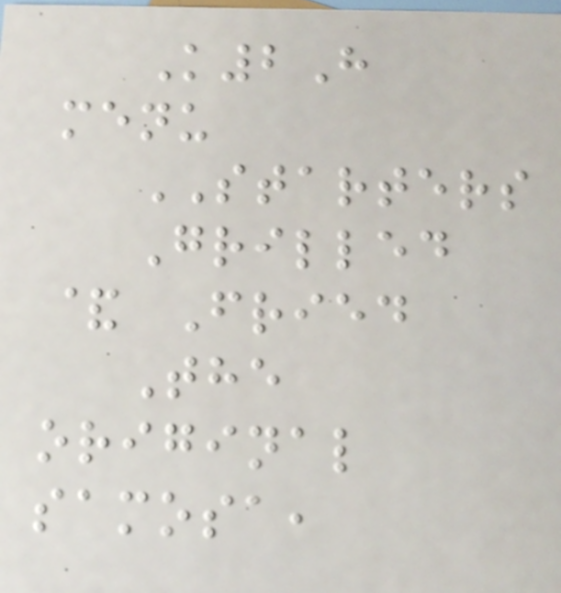K2H
menu
STARTERS
Grilled
& Fried
The
original
samosa,
